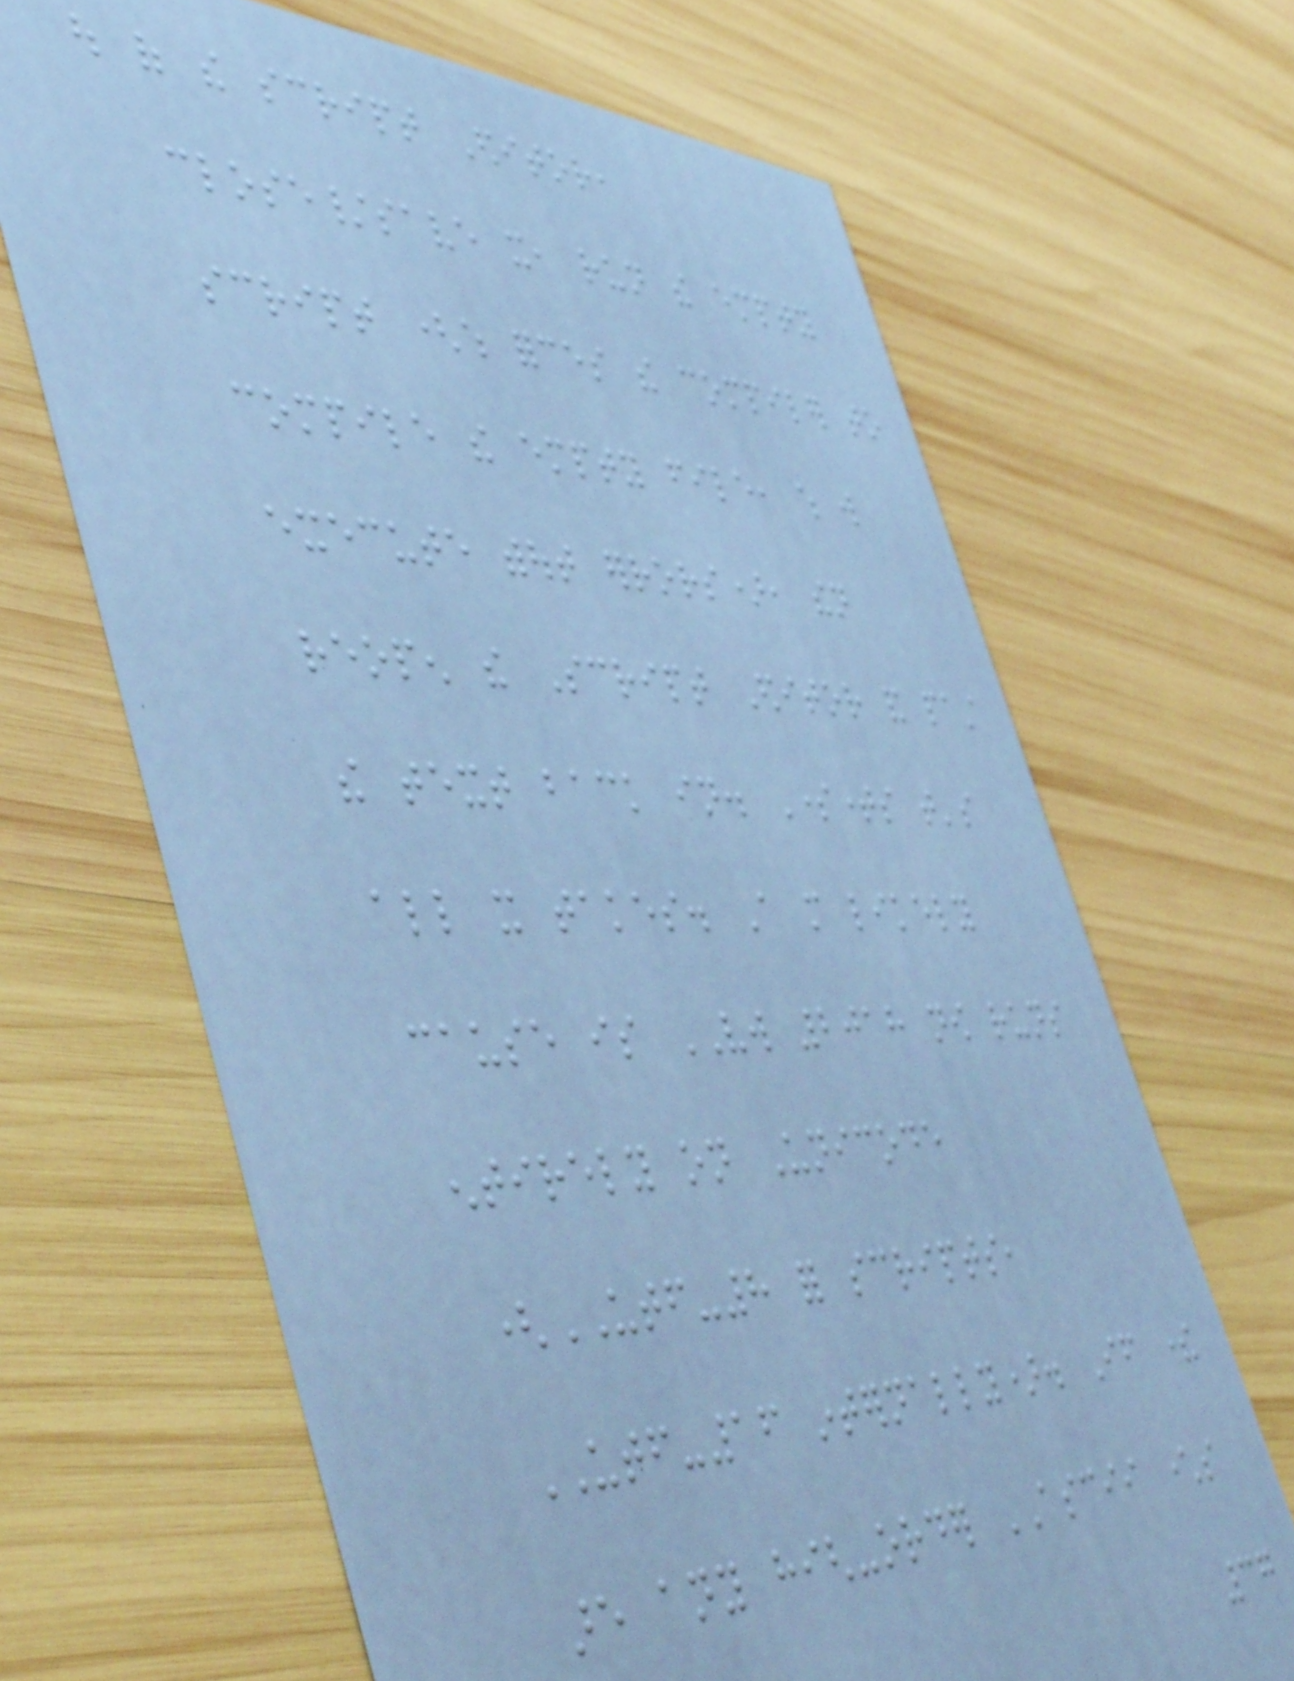out of the script Editor,
close/save it, run the empty
script (which forces the compiler to
compile the empty file, which will
execute without errors), then
reopen the Script Editor and past
the text back in. Sometimes that's
all it takes. A more likely
cause is VW 2018 now runs
entirely on Unicode
(UTF-8 for scripts,
UTF-16 internally). If there
are any high-order ASCII characters
37
